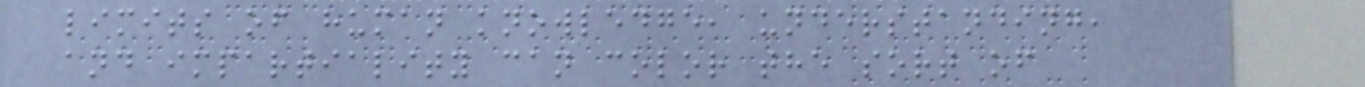limits of human knowledge, understanding,
and impartiality can color the sort of
